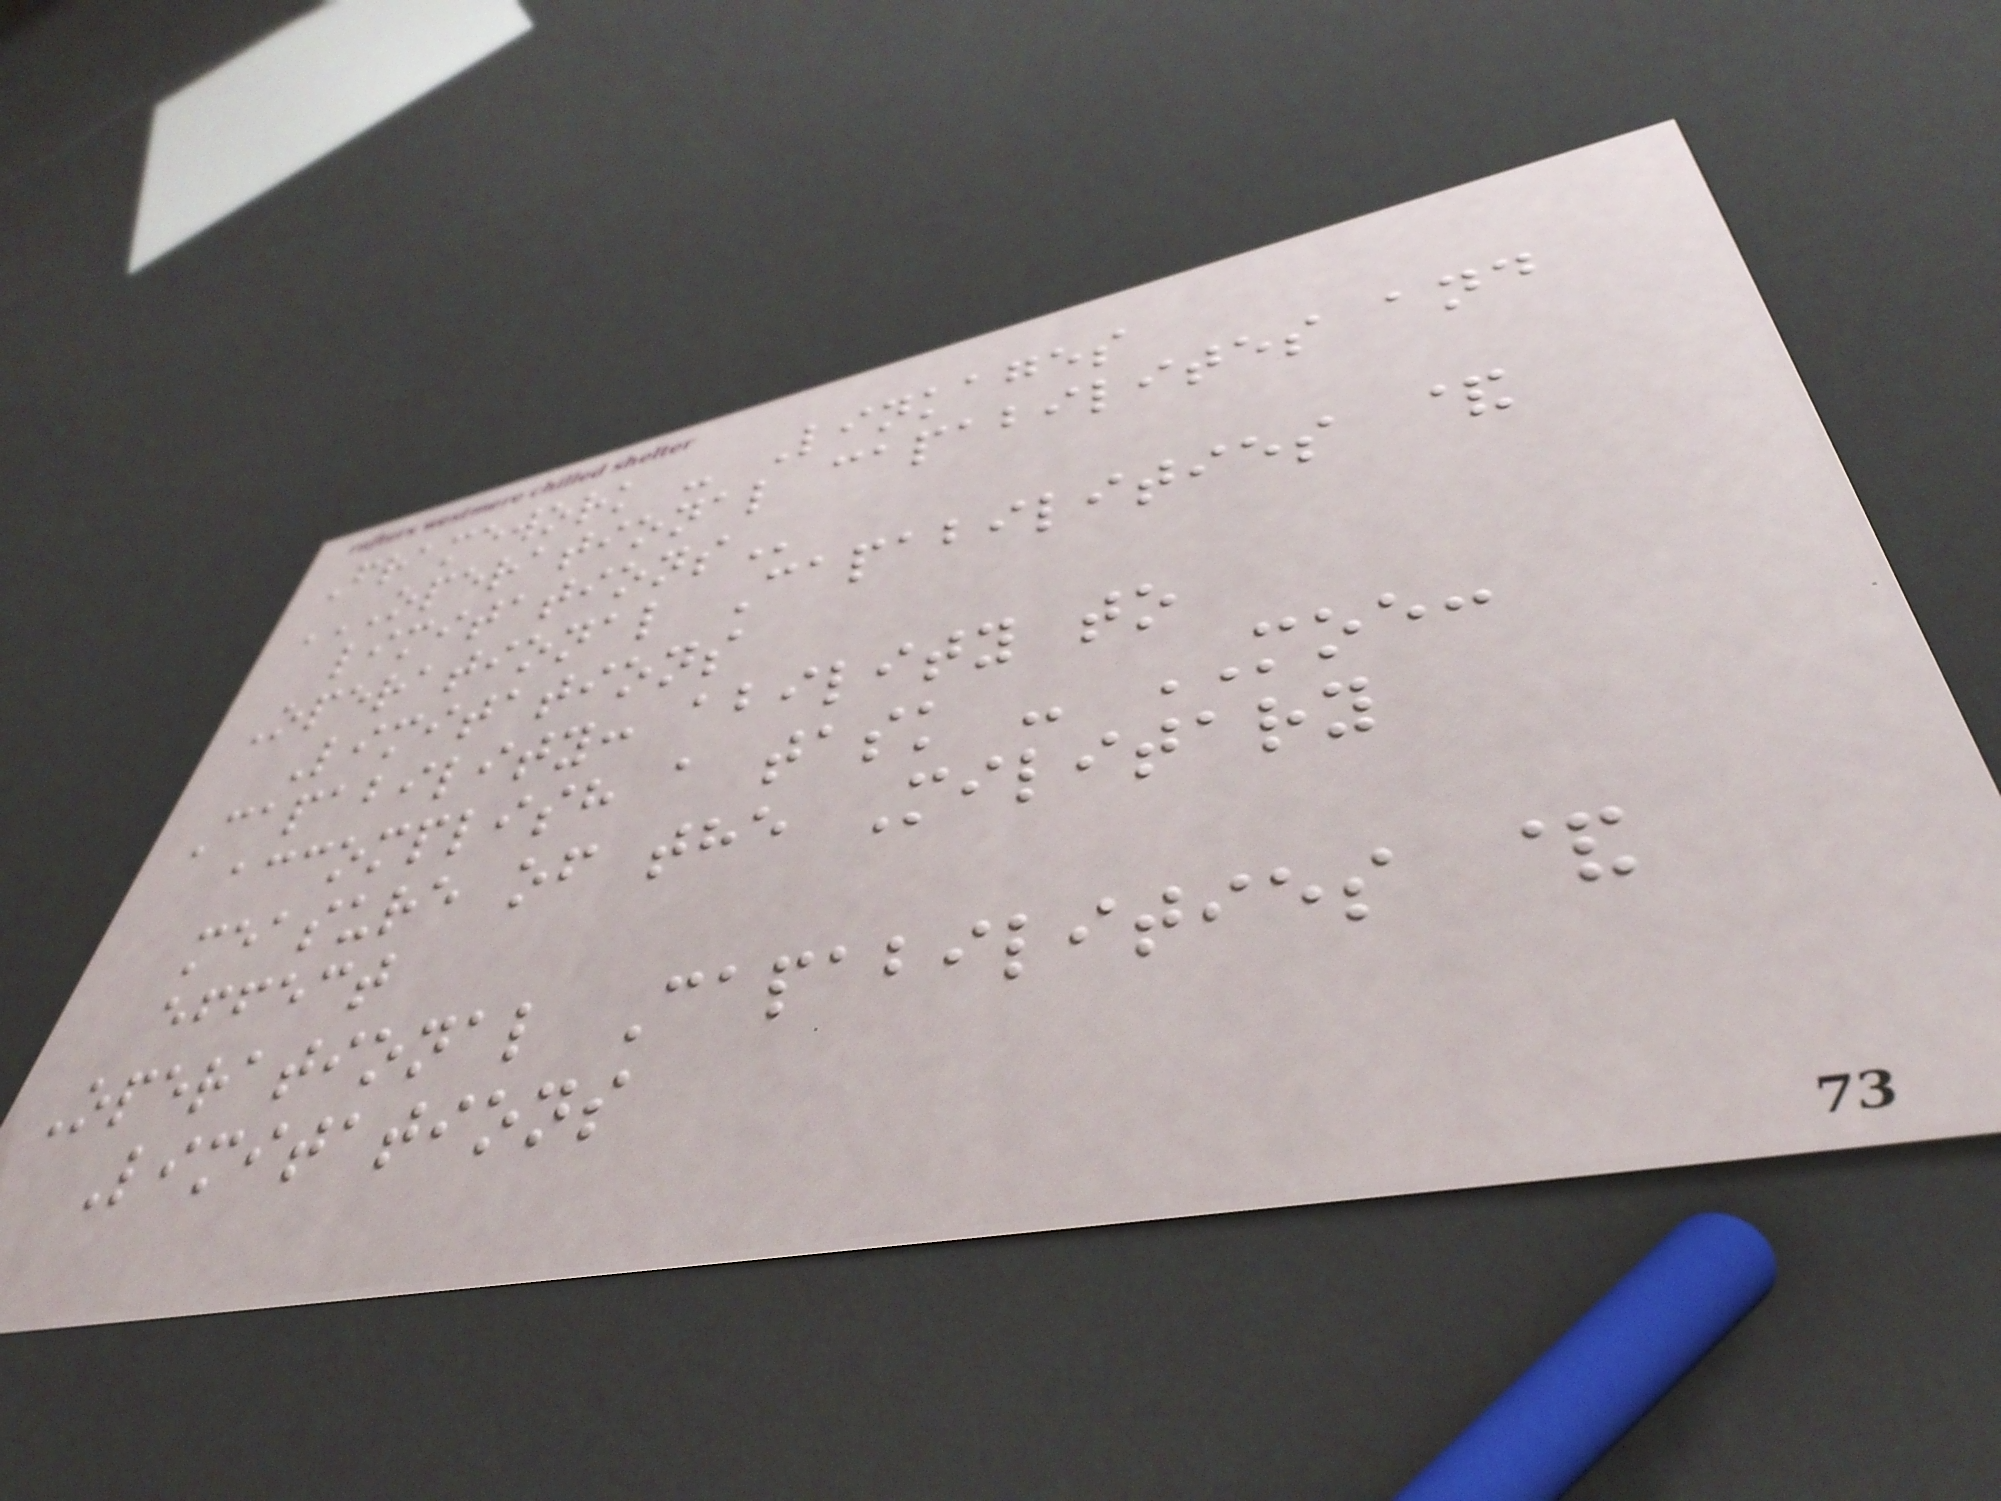Framework - Linkages
OPERATIONAL CAPABILITES AND
LIMITATIONS
Operational Capabilities &
Limitations
Capability: ability to
accomplish a task - MOE:
measure of the Military
effect
Operational Capabilities &
Limitations
